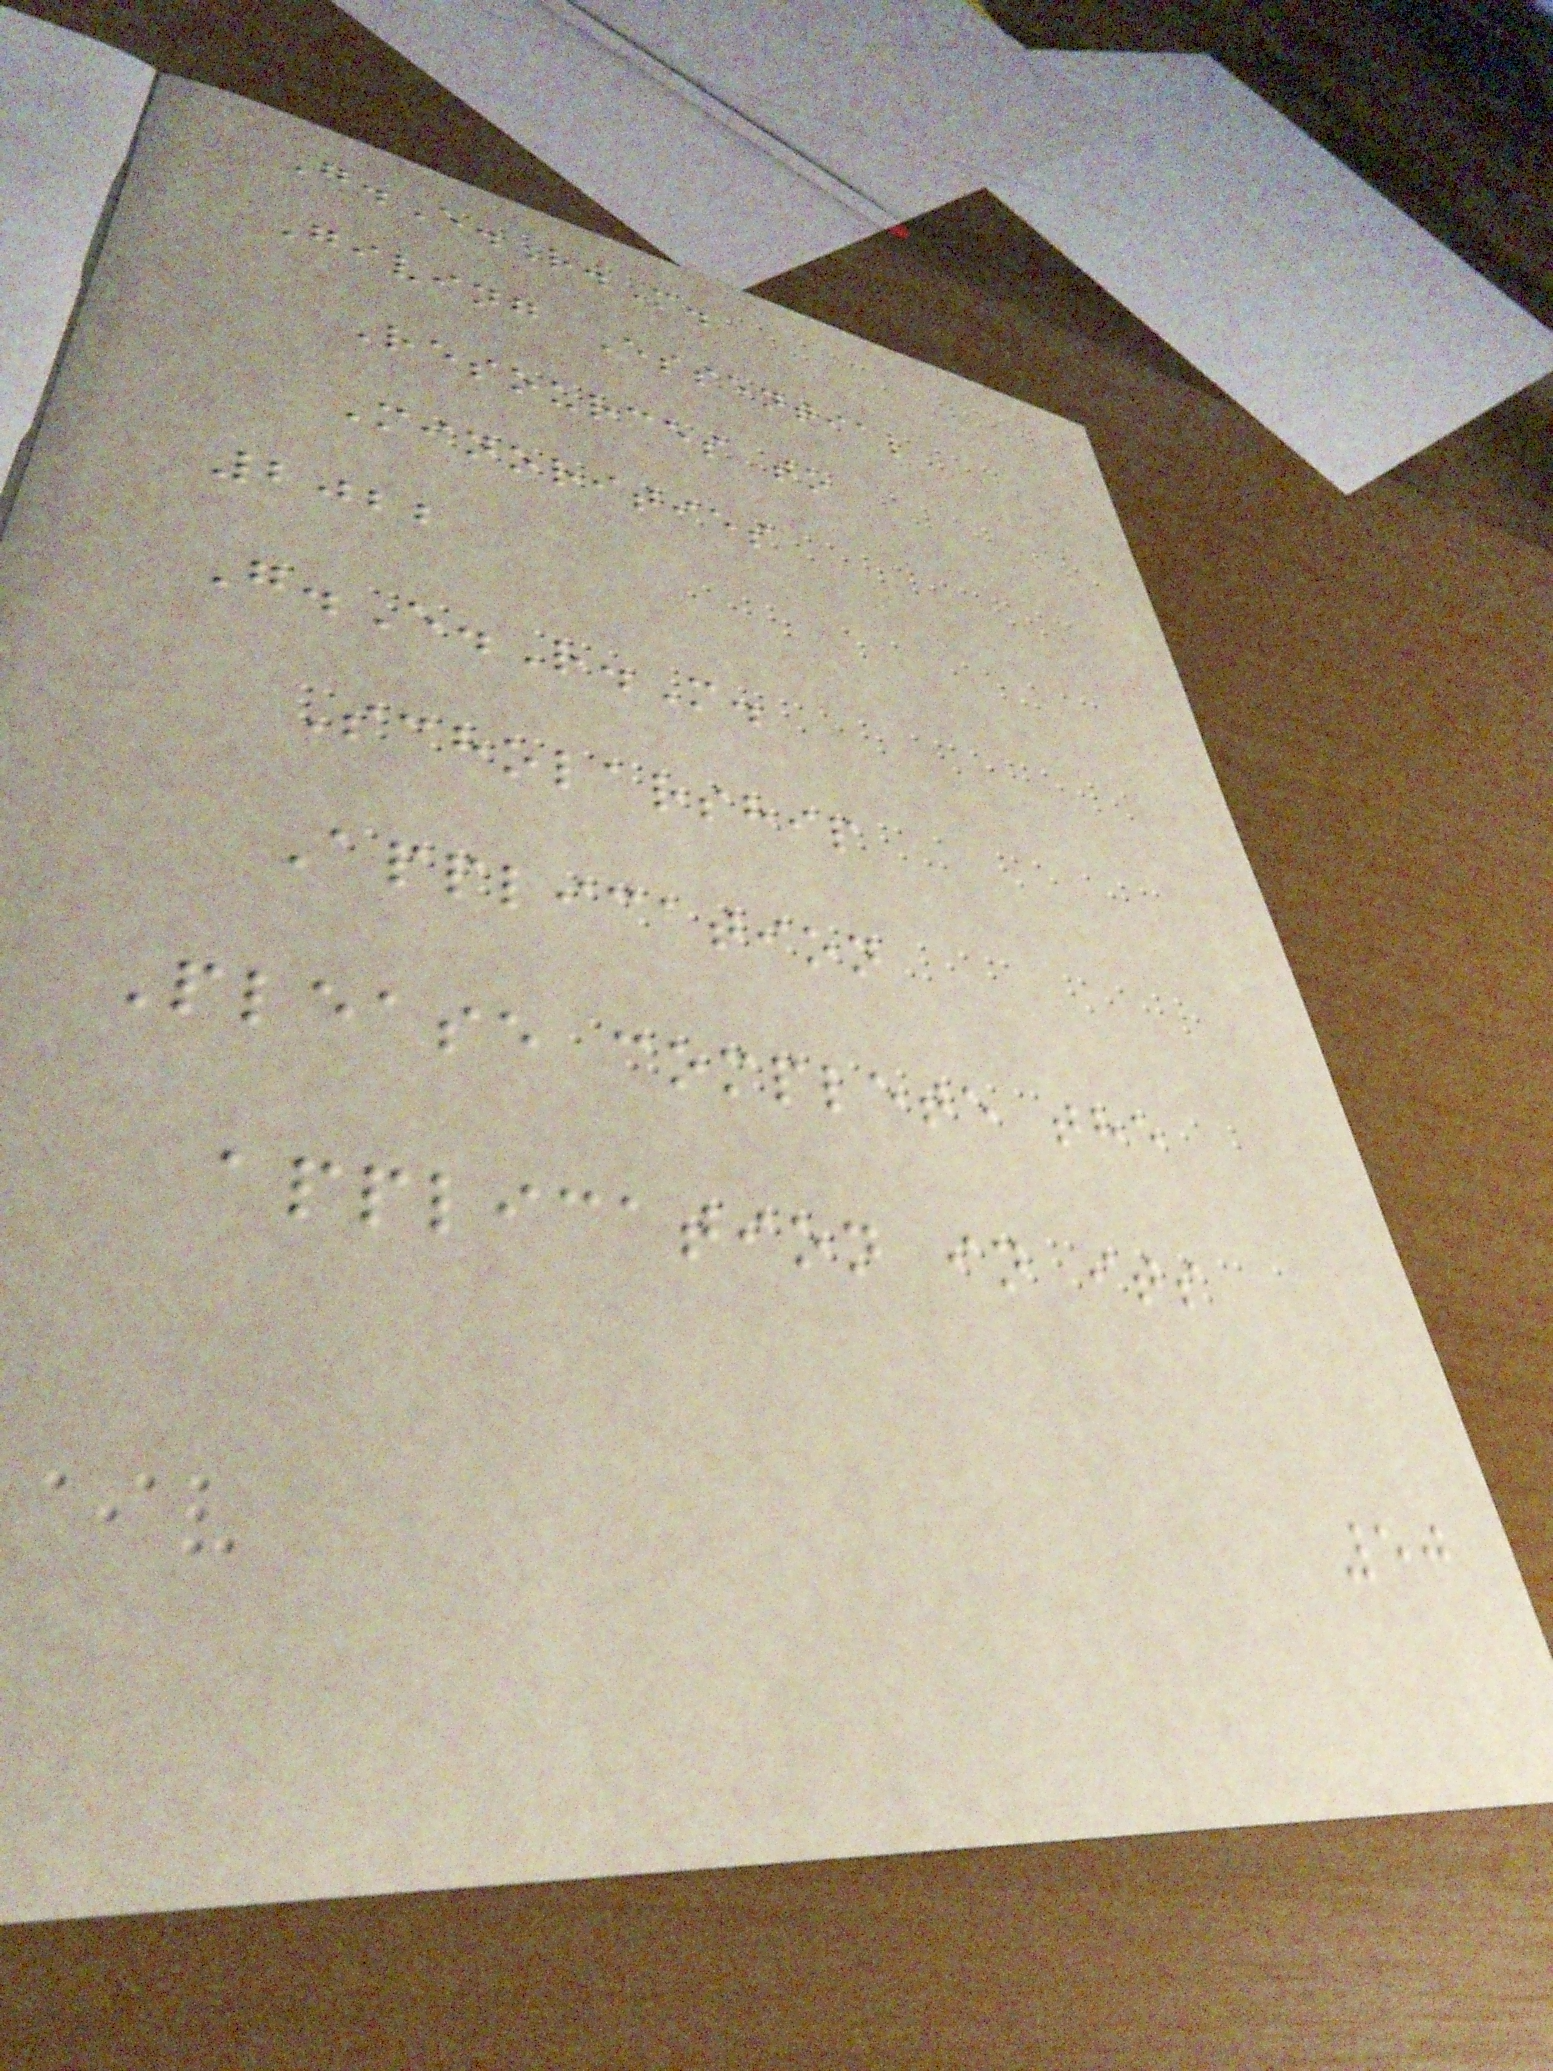G.E.R.M.
Giving Essential
Resources to
Minorities
2022
G.E.R.M.
Scholarship
Application
Please complete the
application in its
50
